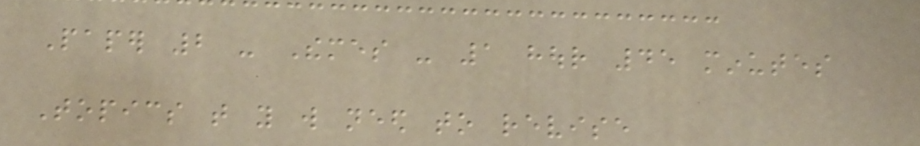Paper 2 - Themes - 1 hour 45 minutes
Topics that you will need to revise
